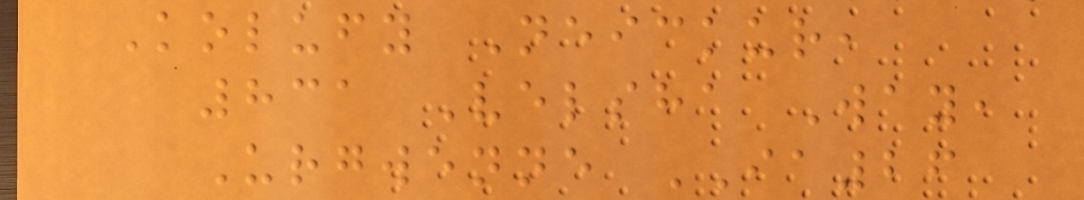Kolufy Neickur,
831 Velsha Way,
Urgwenne IA26
